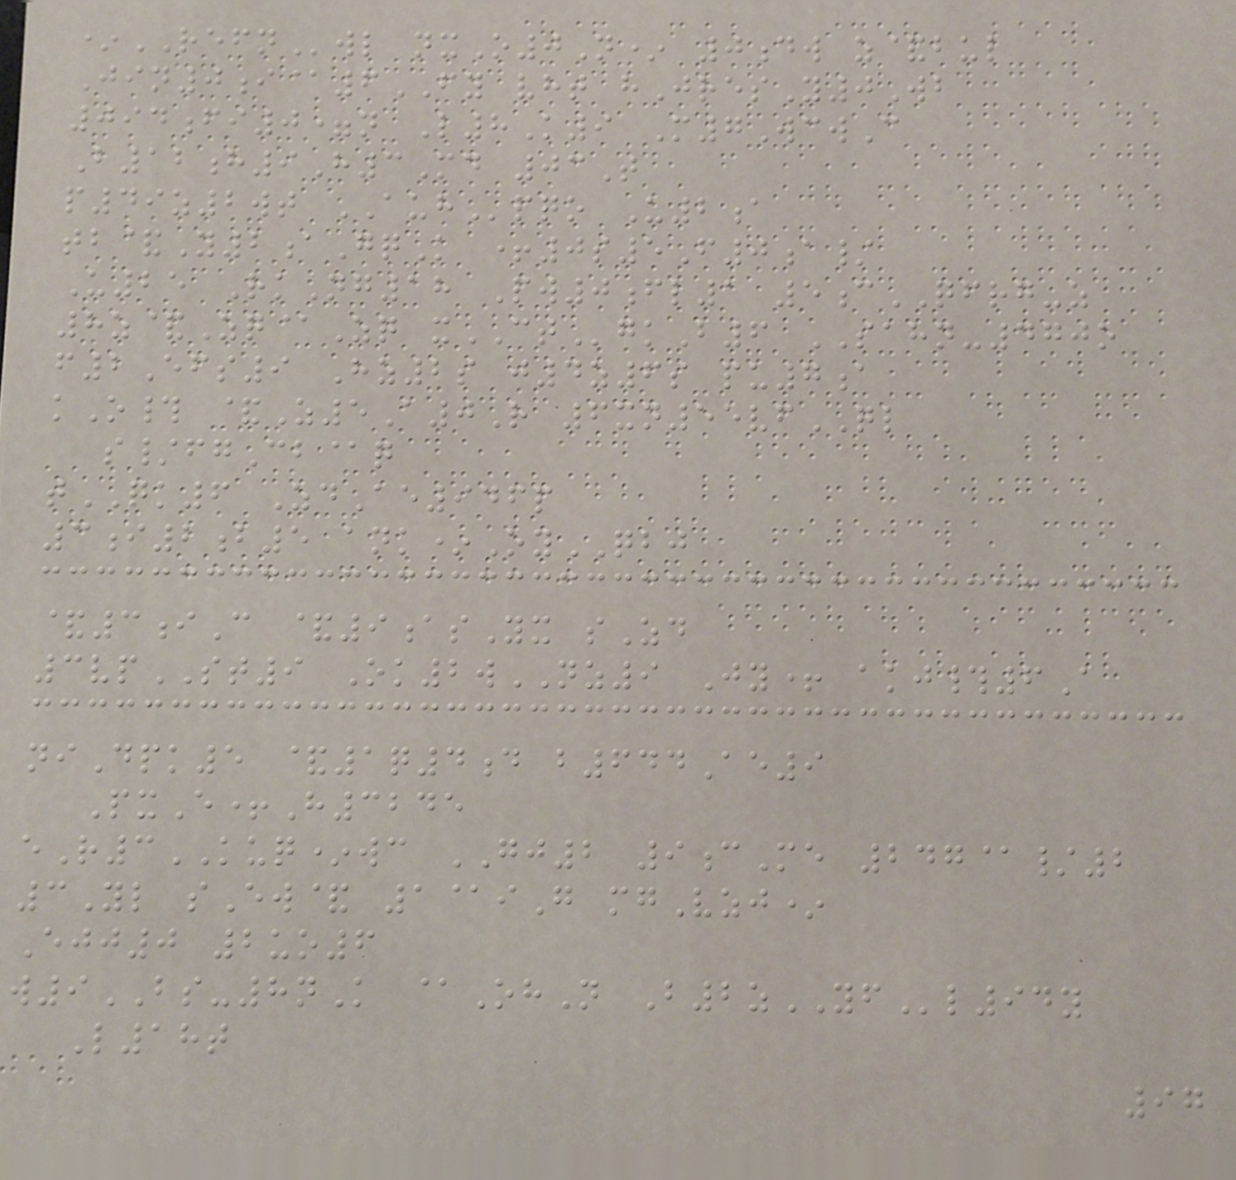*REFNwl nxO0N* 0dw z&bul
Jin0i@6FY vht hJresY0Wb
094fi0=n L8K9 M7WcwC
B12h9H3Md 03T
p49z2wt AUHpqo U2a
tb&Y2aGqK +0s5F0a/
U25 RkNg18 Pw0fl1 5cQFRG-z
8z&Zq@Zq xCTgkB6 SAHN-470o
f2Efs9 Hz2s j4z6s pu7a
kO# &Z5A0R 6xn55vfQL
s/fgCb@q
tQK6 ZdAe946p
3i2b5 ank*OyQBJ
&3iC &9asYx sZd
3vpST9 Ok2wNZ9 Jy+ akj#6A
niDpk5 &1q4d b644Ae9
PxE+H3245
eR3KUQ*wc GJ2 9cMe 247@/2
3Yl sEw& 1@iG mgVzj*
Ejj0 2uo6
w9BS-8nK @OhN B2zYFl94y
L18t
97
